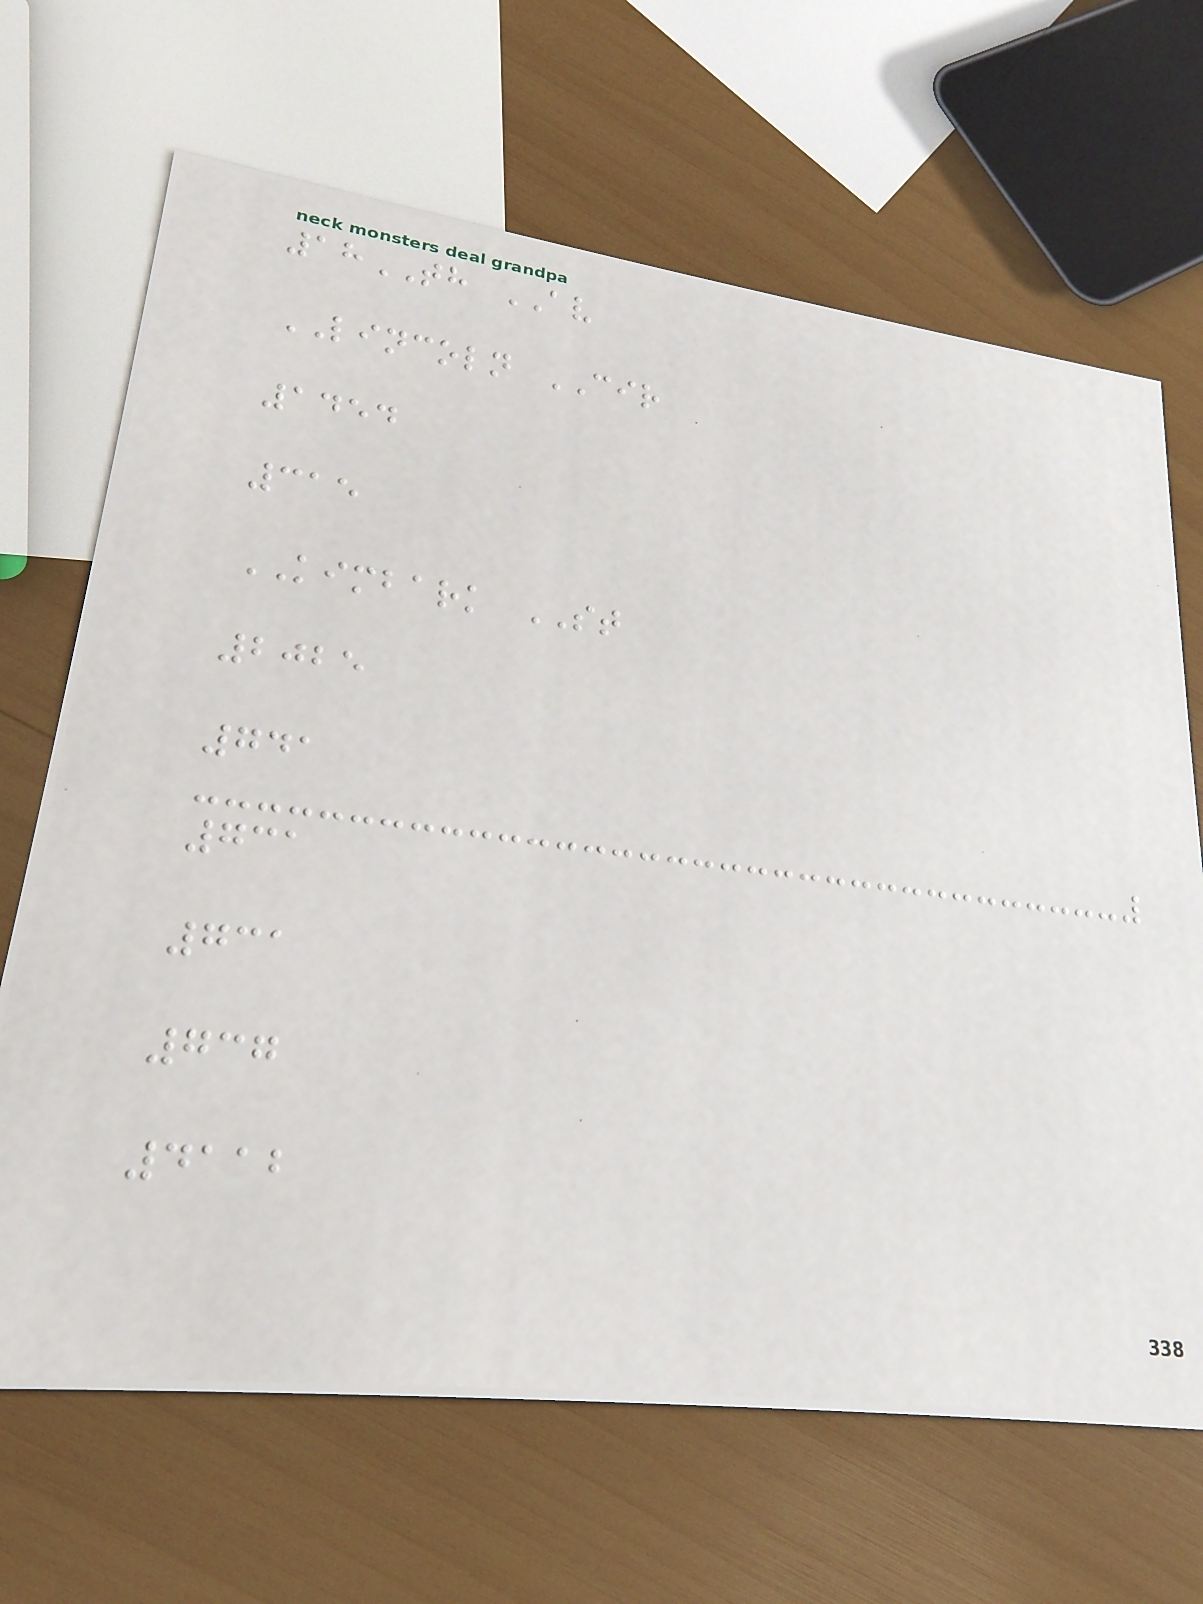18TH AV
LINCOLN CIR
1454
315
KIMBARK ST
2025
741
731
731
737
4112
